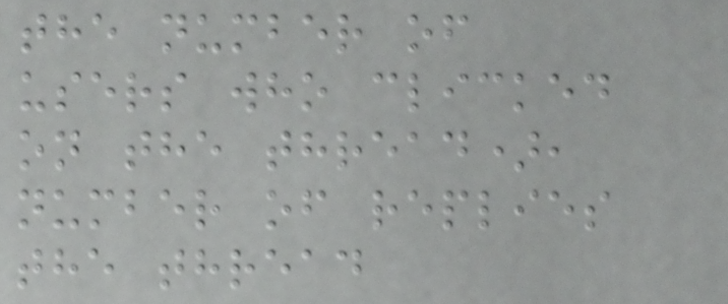the number of
users who clicked
on the thread),
number of replies
the thread
